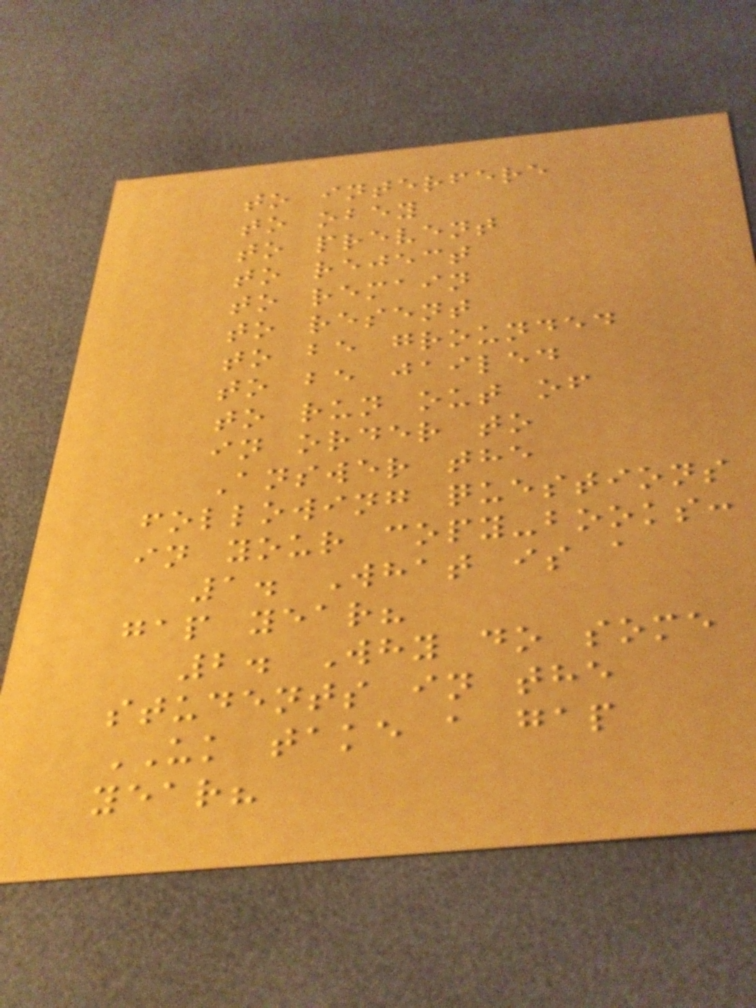to interfere
to obey
to prevent
to reject
to remain
to resent
to be grounded
to be jailed
to run out of
in order to
Answer the
following questions
in your copy-books:
1. What is a
gap year?
2. Why do some
students in the
UK take a gap
year?
